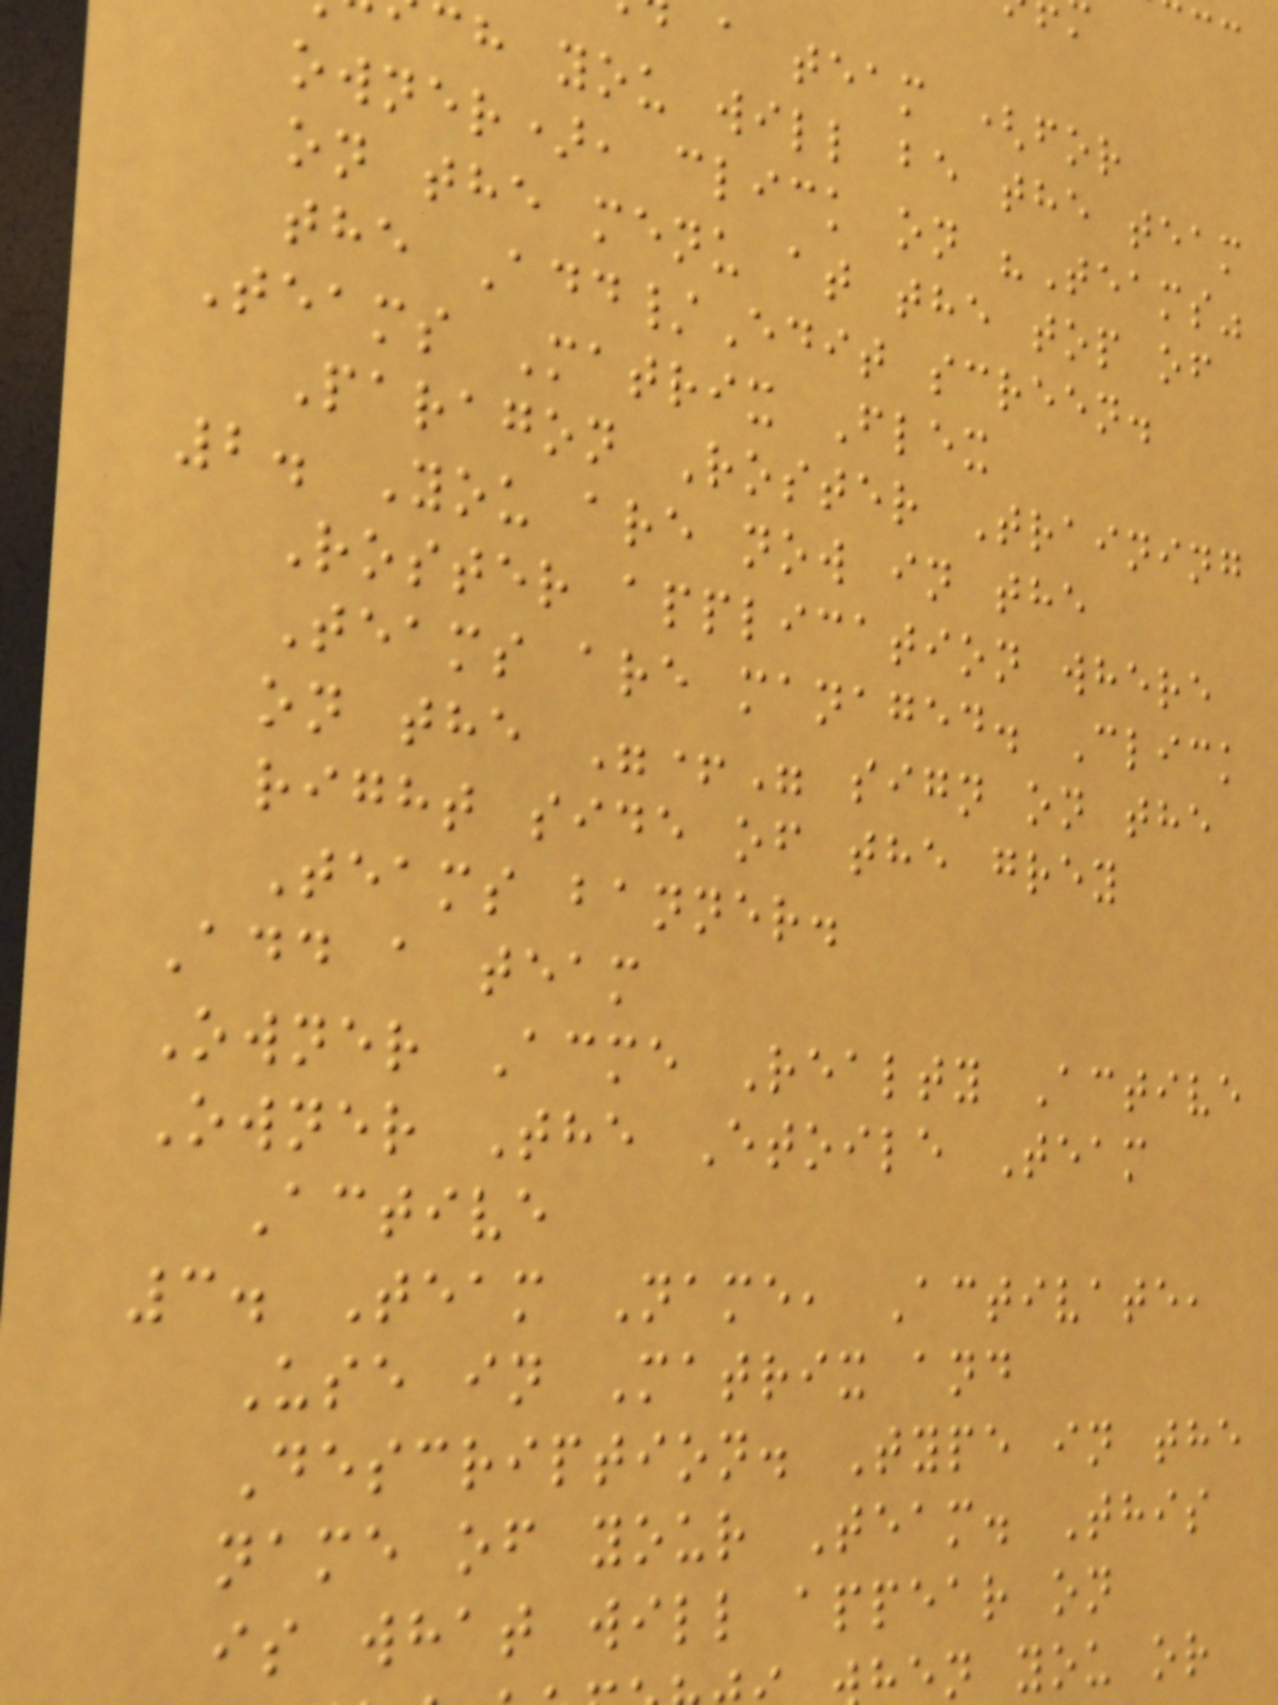a team (for
ch you will be the team
owner), click on "Teams"
on the menu at the top of
the Add/Edit screen.
Teams Matrix Flex
Paragon Roster Training
2. You are now in the
Roster application where
Teams are managed. Click
on the "+" sign on the
right side of the grey
Teams banner.
Add a team
Owner Acme Realty Active
Owner The Etoile Team
Active
3. Team Name, Activate,
Use in Matrix and
Description. Type in the
name of your Team. This
is what will appear on
en you or
